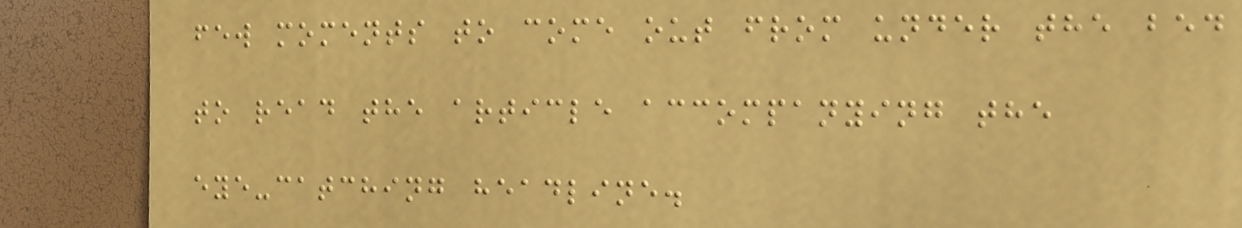few moments to come out from under the bed
to read the article accompanying the
eye-catching headline.
